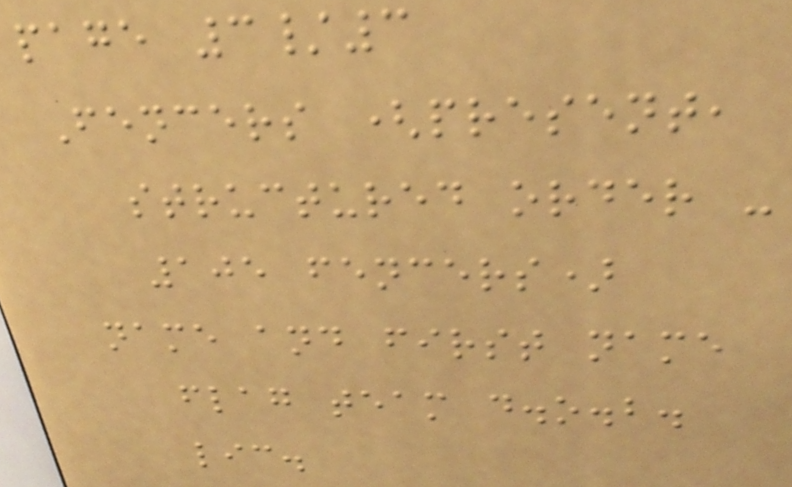page 3/3
Fencers (present,
structured order -
105 fencers)
name and first name
flag team d.o.b.
lic.
